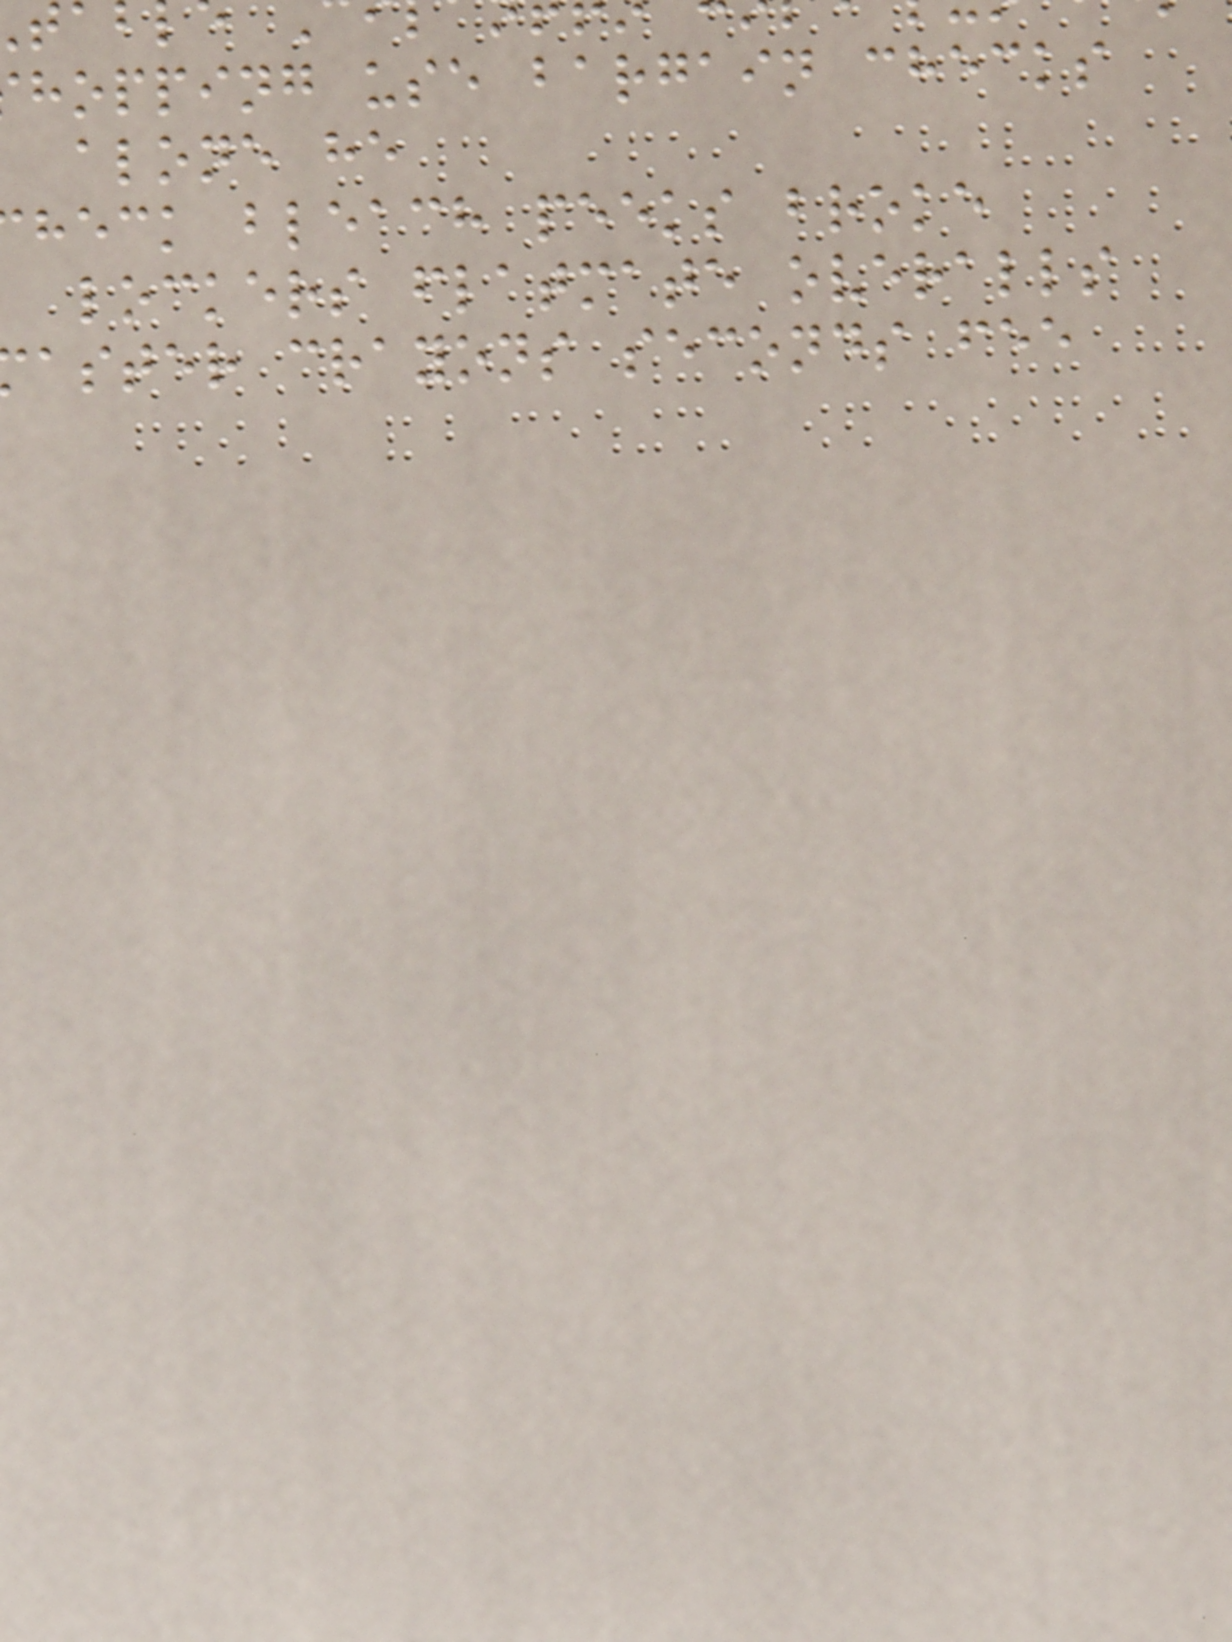hopping use bargain checks
alone he
heck bleach peeks broke
lockers flatmate overalls
aster crayons seconds fee
